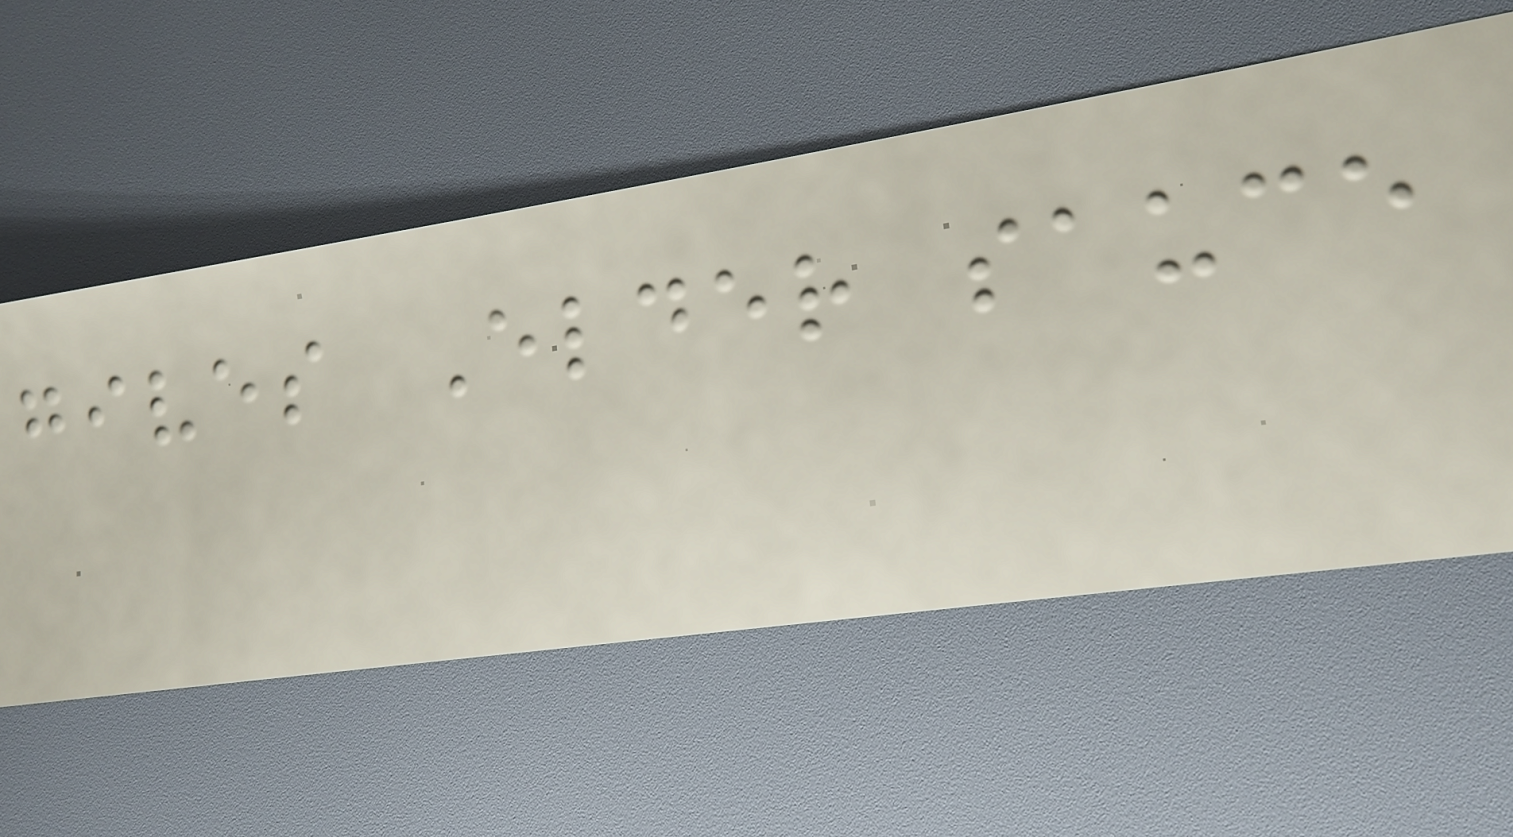gives Elder sauce
